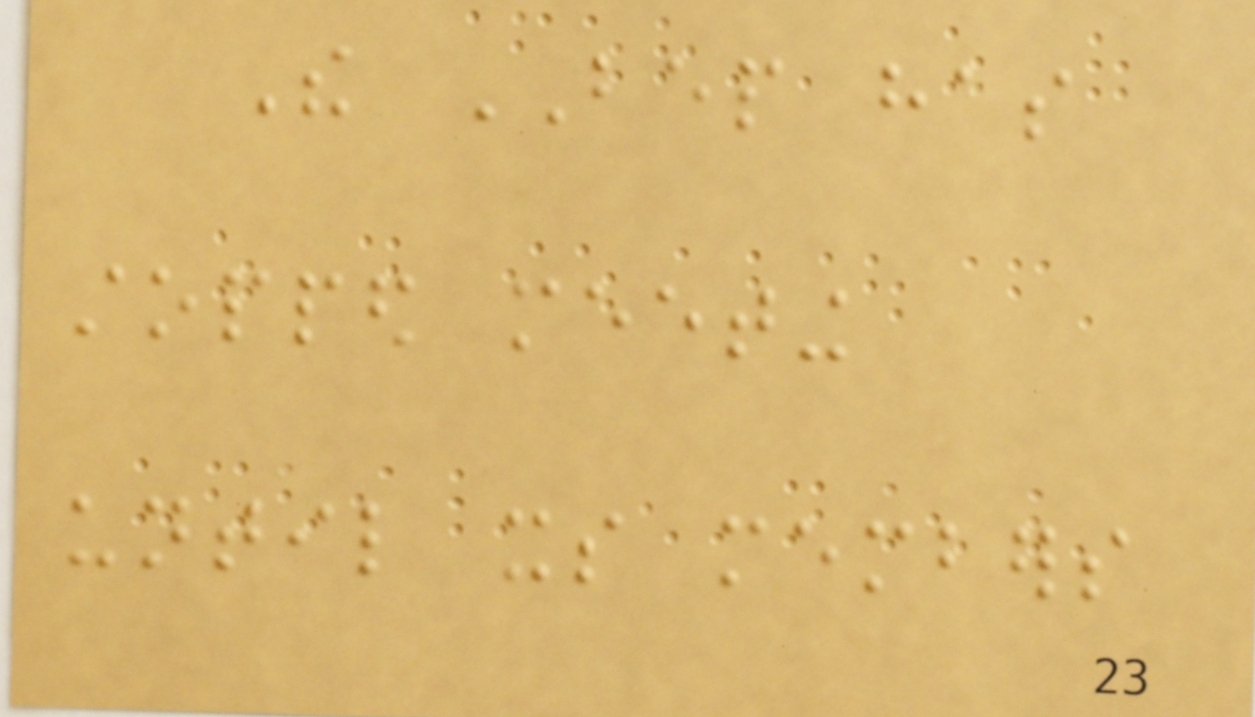The BEP has
stopped meeting
until its members
